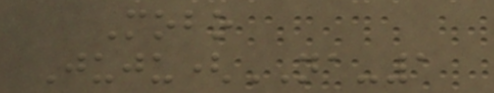Mobo
Juju(NA-1
